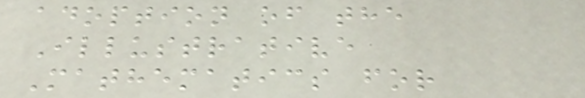adoption of the
Illustrative
Mathematics for
